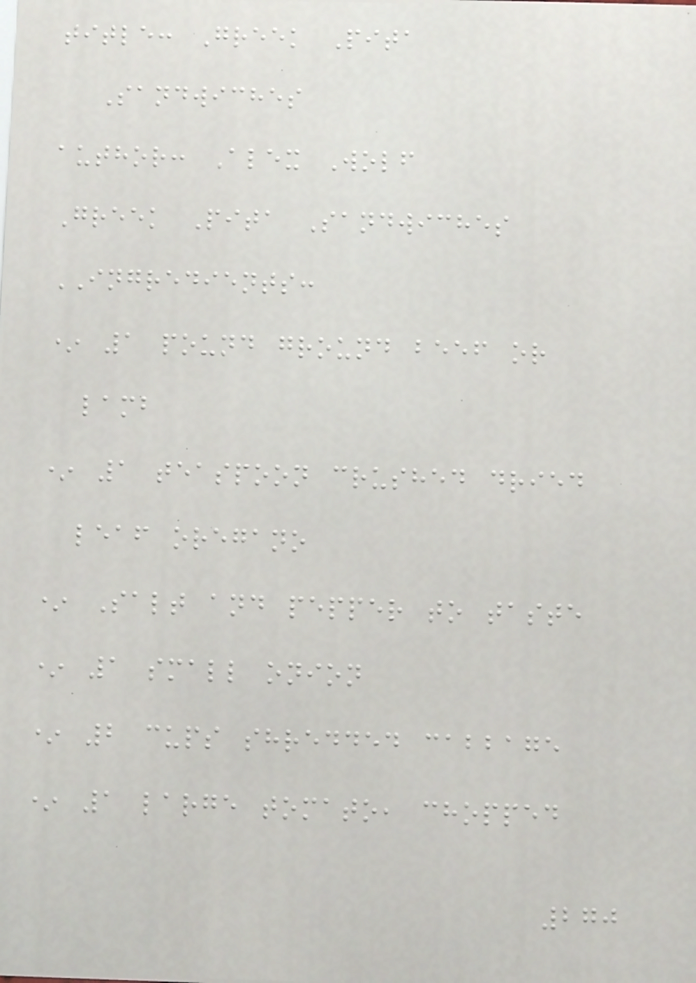title: Greek Pita
Sandwiches
author: Alex Wolf
Greek Pita Sandwiches
INGREDIENTS:
* 1 pound ground beef or
lamb
* 1 teaspoon crushed dried
leaf oregano
* Salt and pepper to taste
* 1 small onion
* 2 cups shredded cabbage
* 1 large tomato, chopped
270
